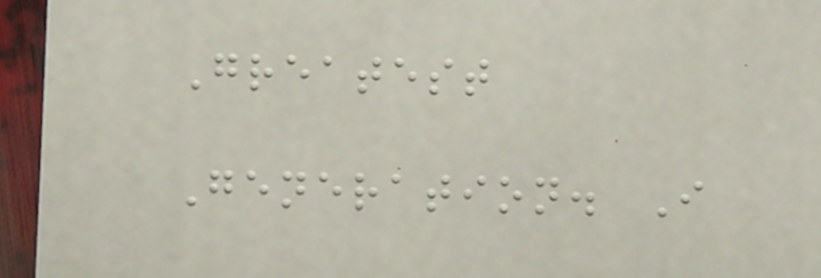Greatest
Generation. I
